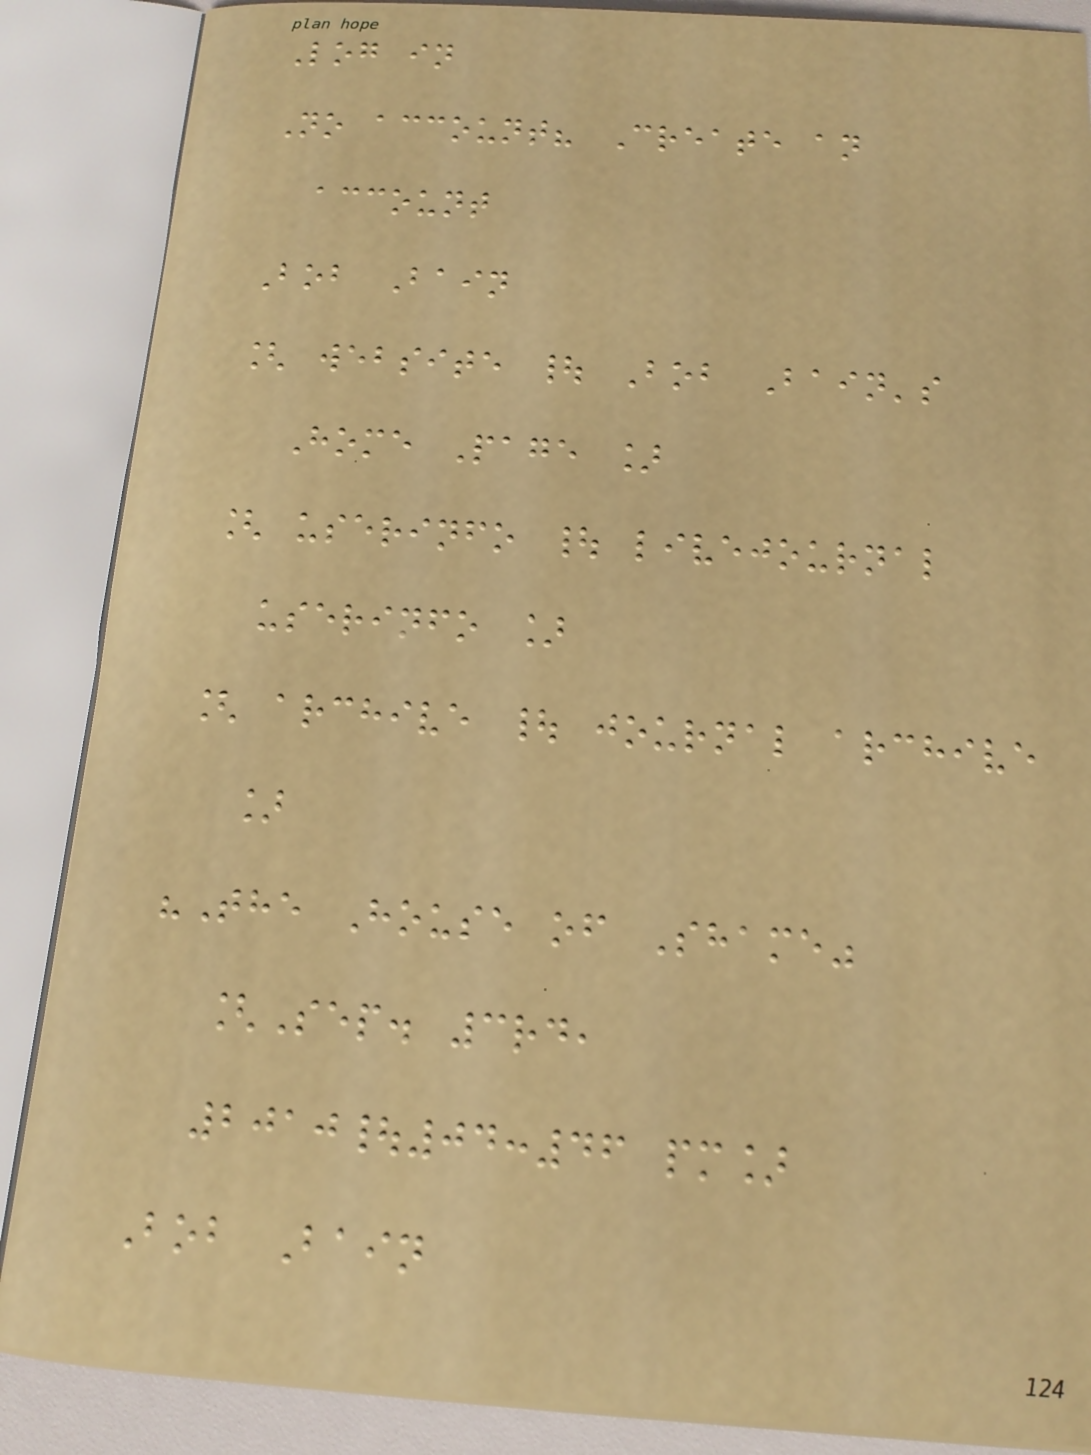Log in
No account? Create an
account
Bob Bain
[ website | Bob Bain's
Home Page ]
[ userinfo | livejournal
userinfo ]
[ archive | journal archive
]
"The House of Shame"
[Sep. 3rd,
2010|04:46 pm]
Bob Bain
